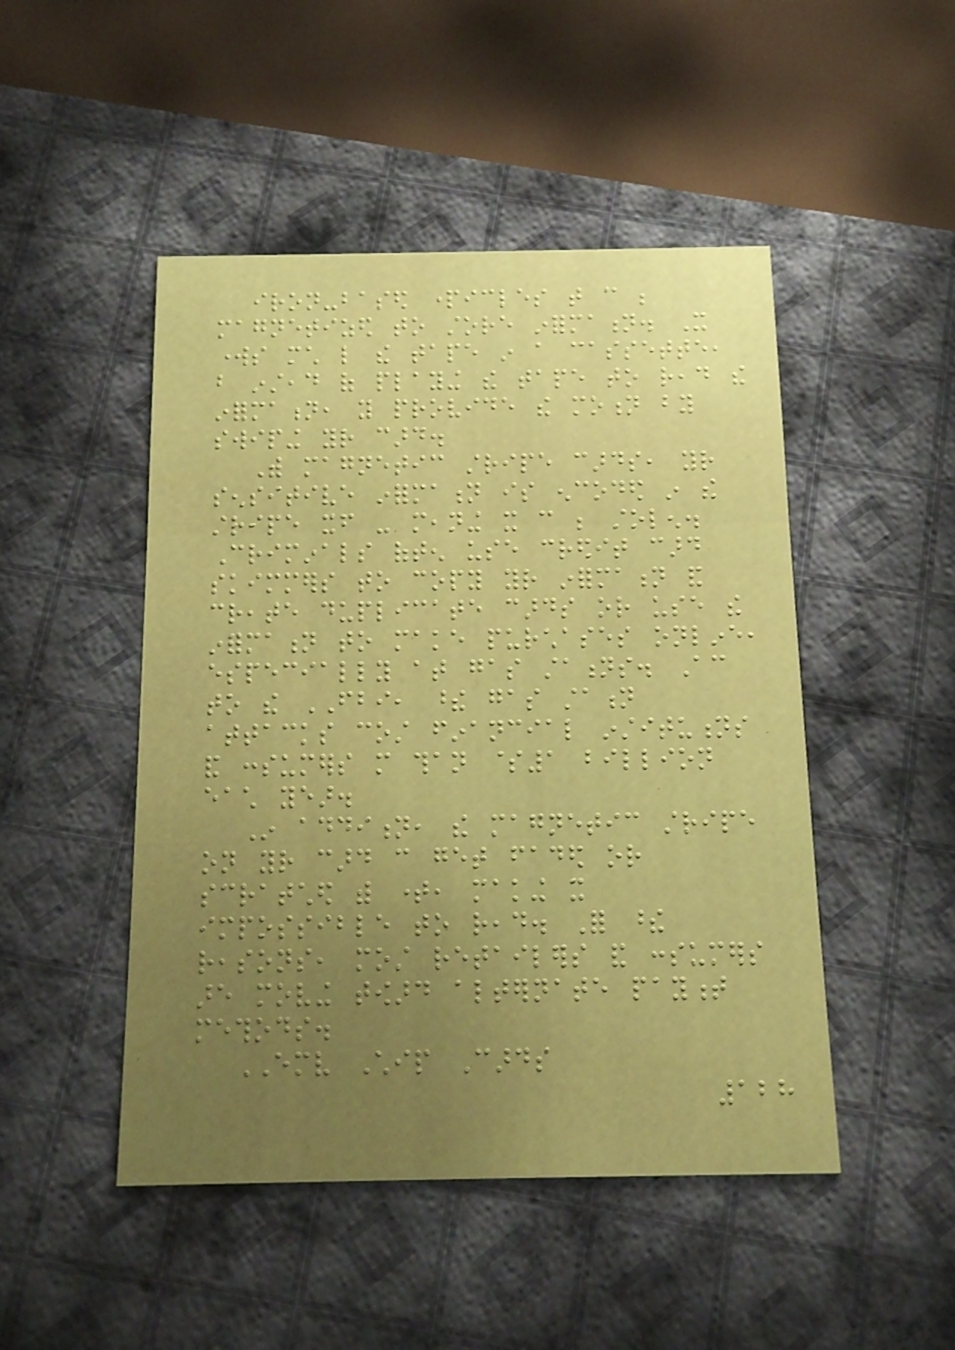iron-based particles that can be
magnetized to store information. It
works much like the tape in a cassette,
but instead of playing the tape to read the
information, you provide the motion by
swiping your card.
With magnetic stripe cards, your
sensitive information is encoded in the
stripe itself - meaning it can be stolen.
Criminals often use credit card
skimmers to copy your information and
create duplicate cards or use the
information to make purchases online,
especially at gas stations. According
to the FBI, these gas station
attacks cost financial institutions
and consumers more than $1 billion
each year.
In addition, the magnetic stripe
on your card can get faded or
scratched with time, making it
impossible to read. For these
reasons, most retailers and consumers
are moving toward alternate payment
methods.
EMV Chip Cards
128
